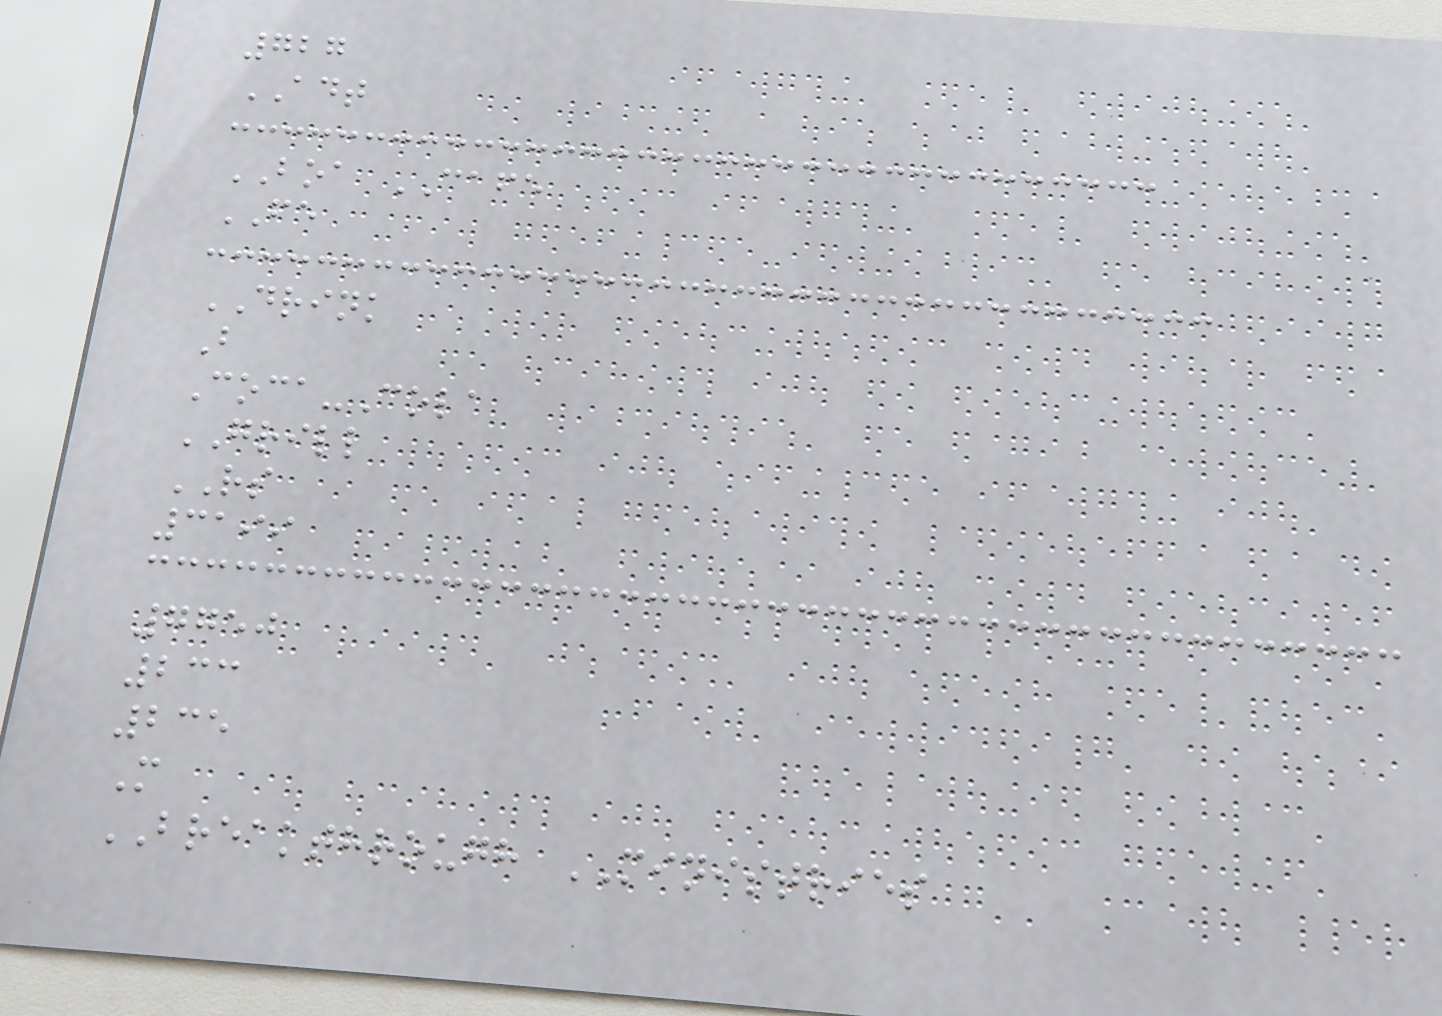727
ADT
BOA CAFE
FE
DRINK
B
Coca-Cola
GRILL
RS
3199
7750
233
235
M
BREAKTHROUGH MINISTRIES
